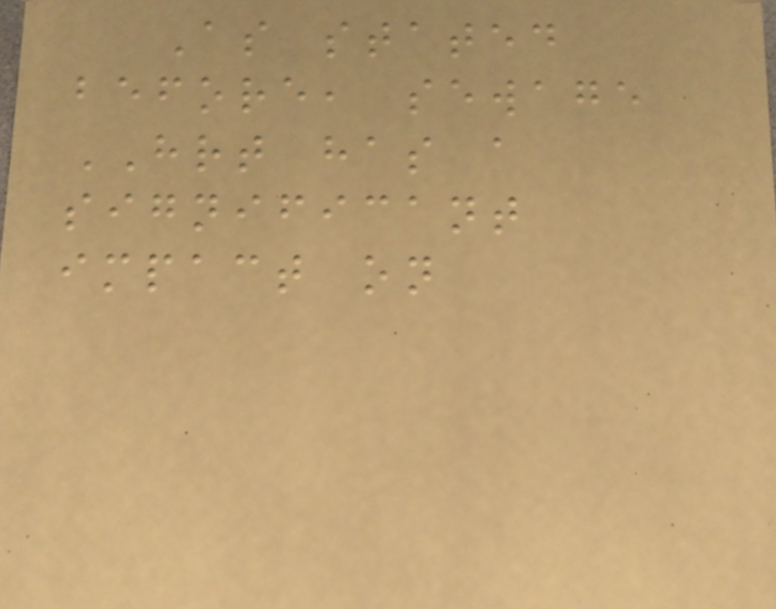As stated
before, sewage
HRT has a
significant
impact on
